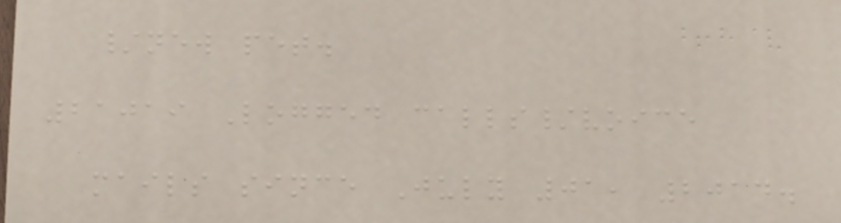/new pet.
21019 Logged calls/voice
mails since July 01, 2014.
